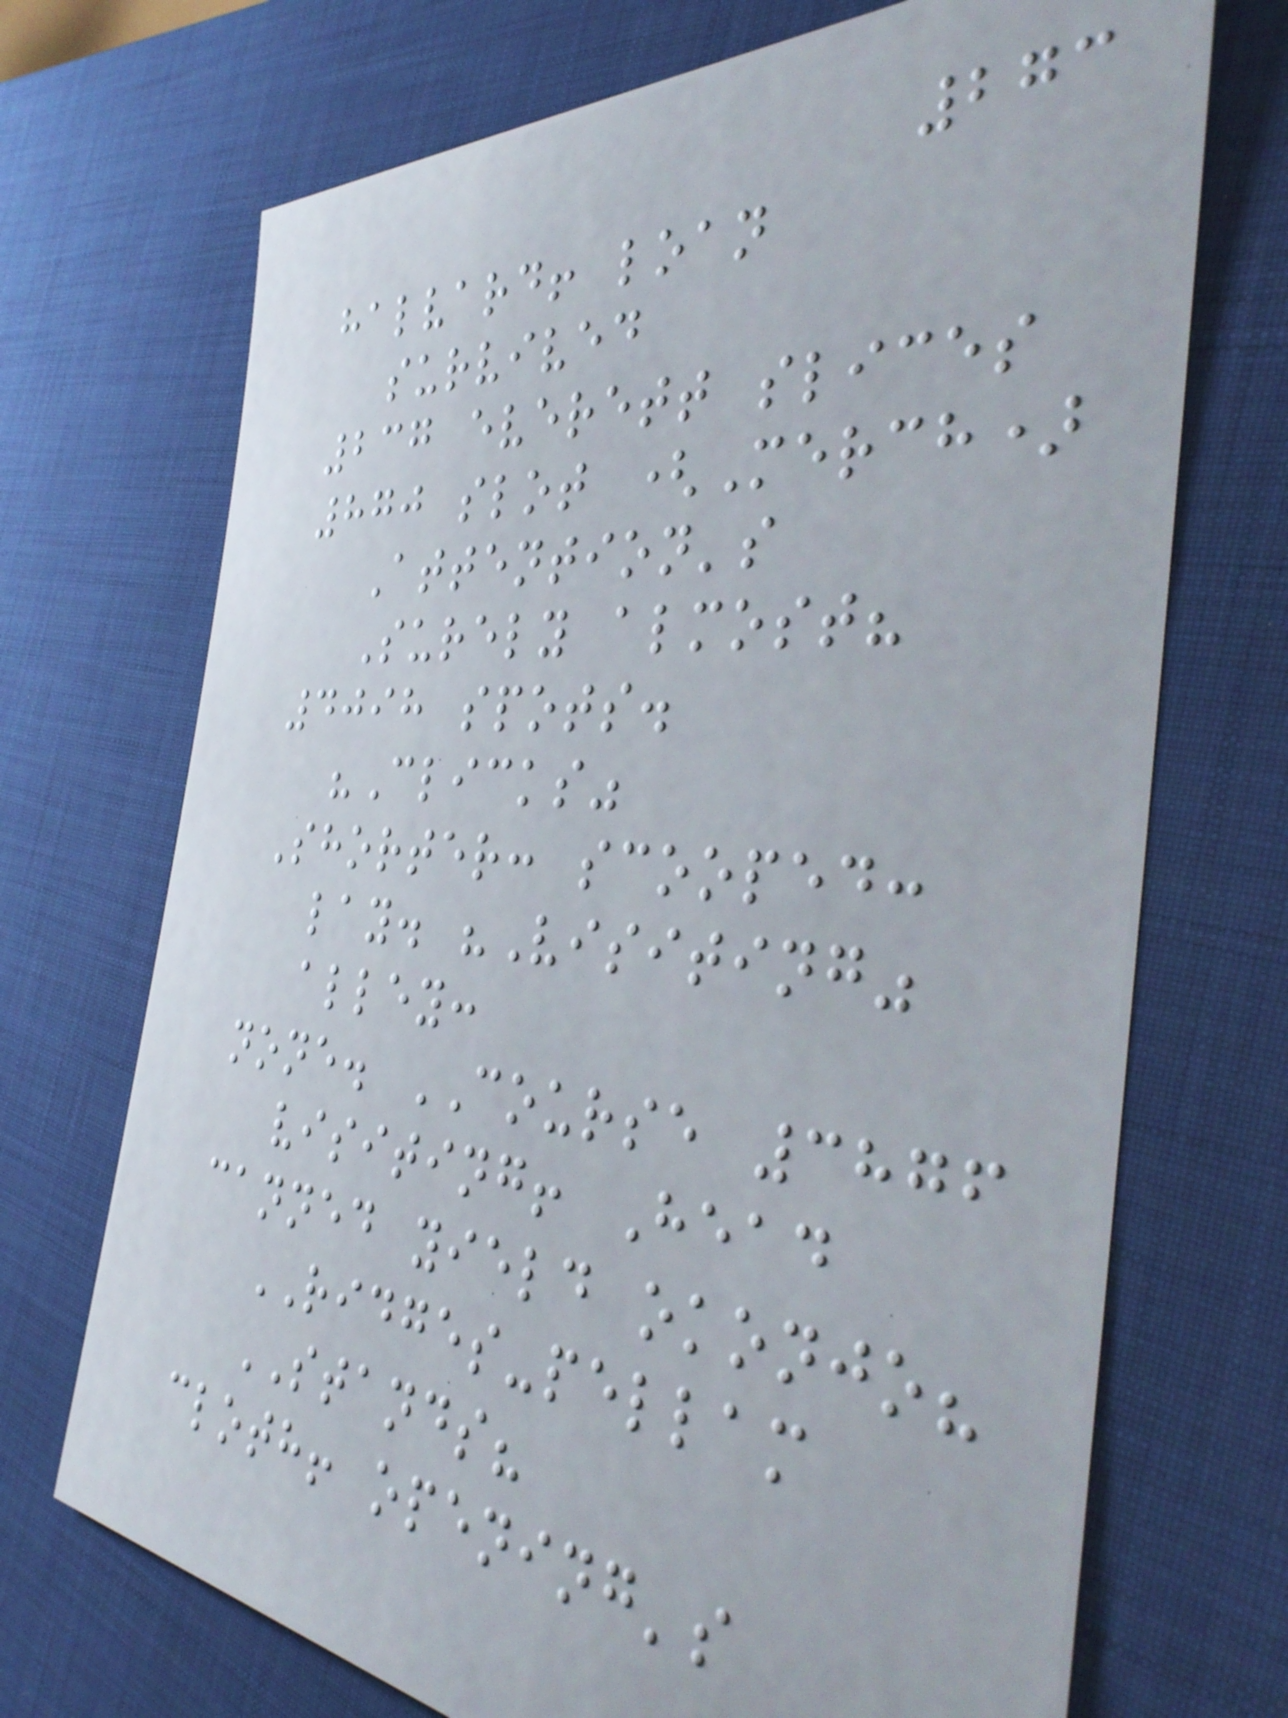273
halvard! loan
survived
237 everett slices
870 slot (Merch)
Attention's
Surely almost?
4098 spots.
"Clicks"
Shorter: scooped:
lay. "Visiting"
alley:
none. COURSE 3876
visiting! Head
canned yield okonjo?
RIDGES-pellam
STANDS?
cloth! opening's
